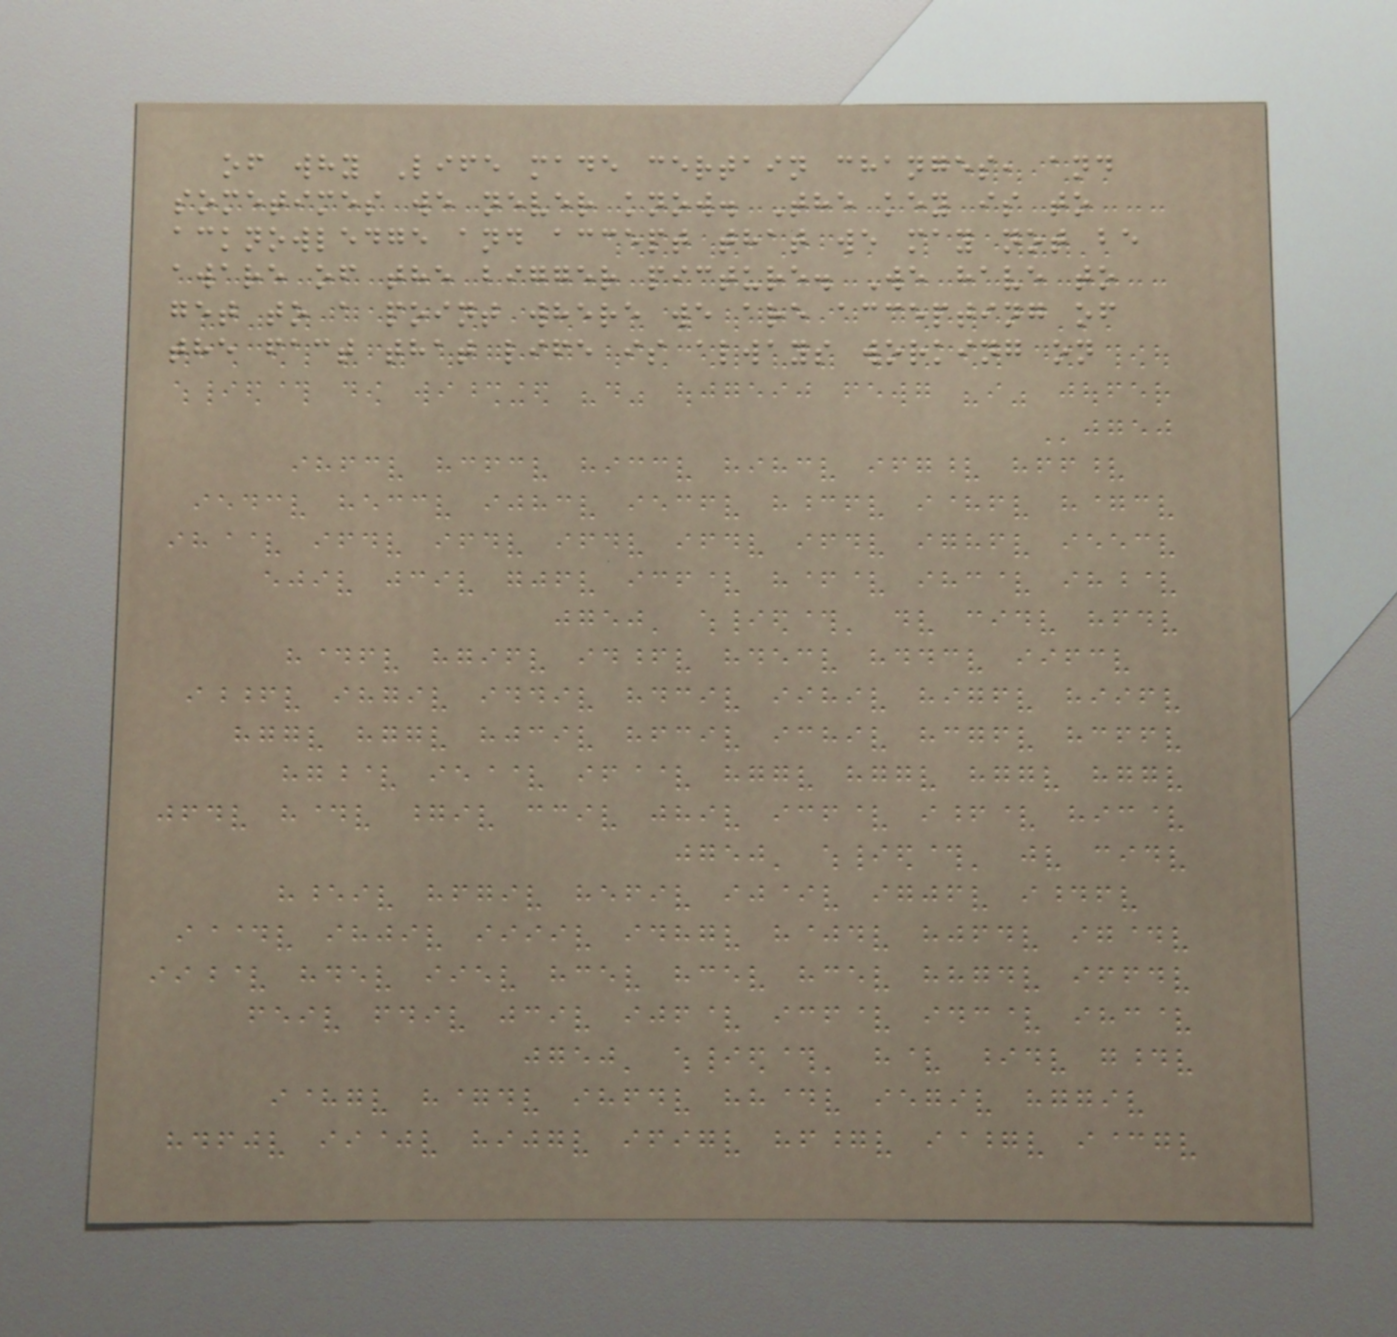of why Life made certain changes, and
sometimes we never know. The key is to
acknowledge and accept that we may not be
aware of the bigger picture. We have to
get to a point where we are accepting of
the fact that life is always working on
